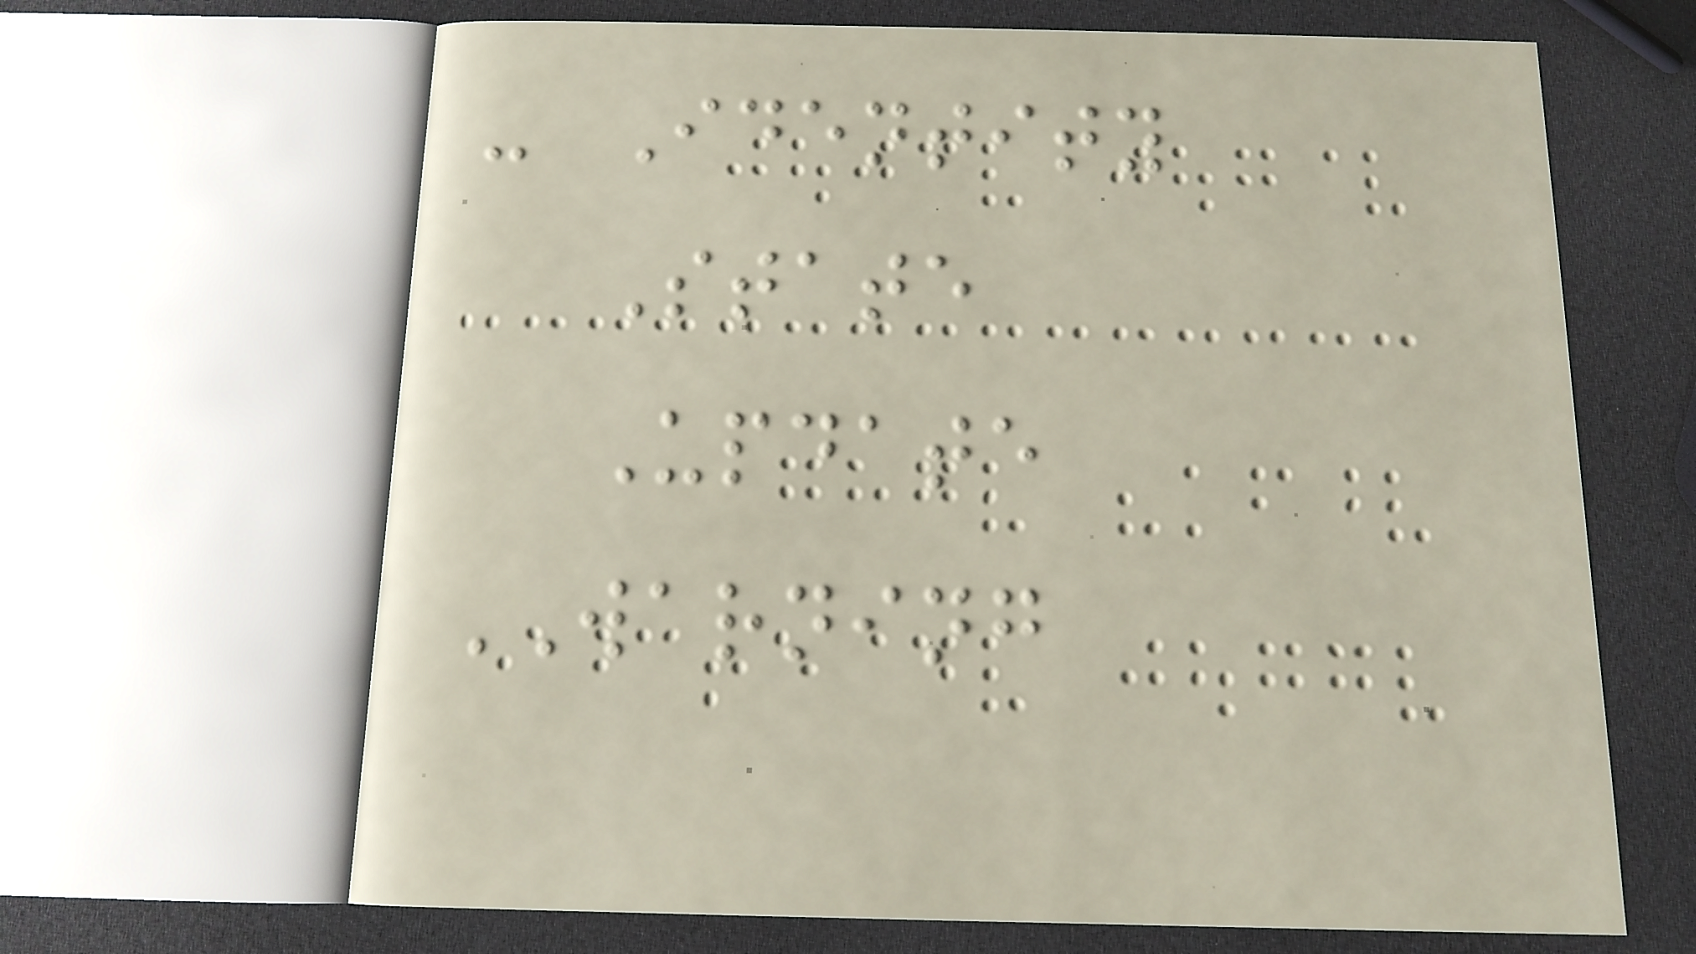- Identity
State
Update
WARNING
